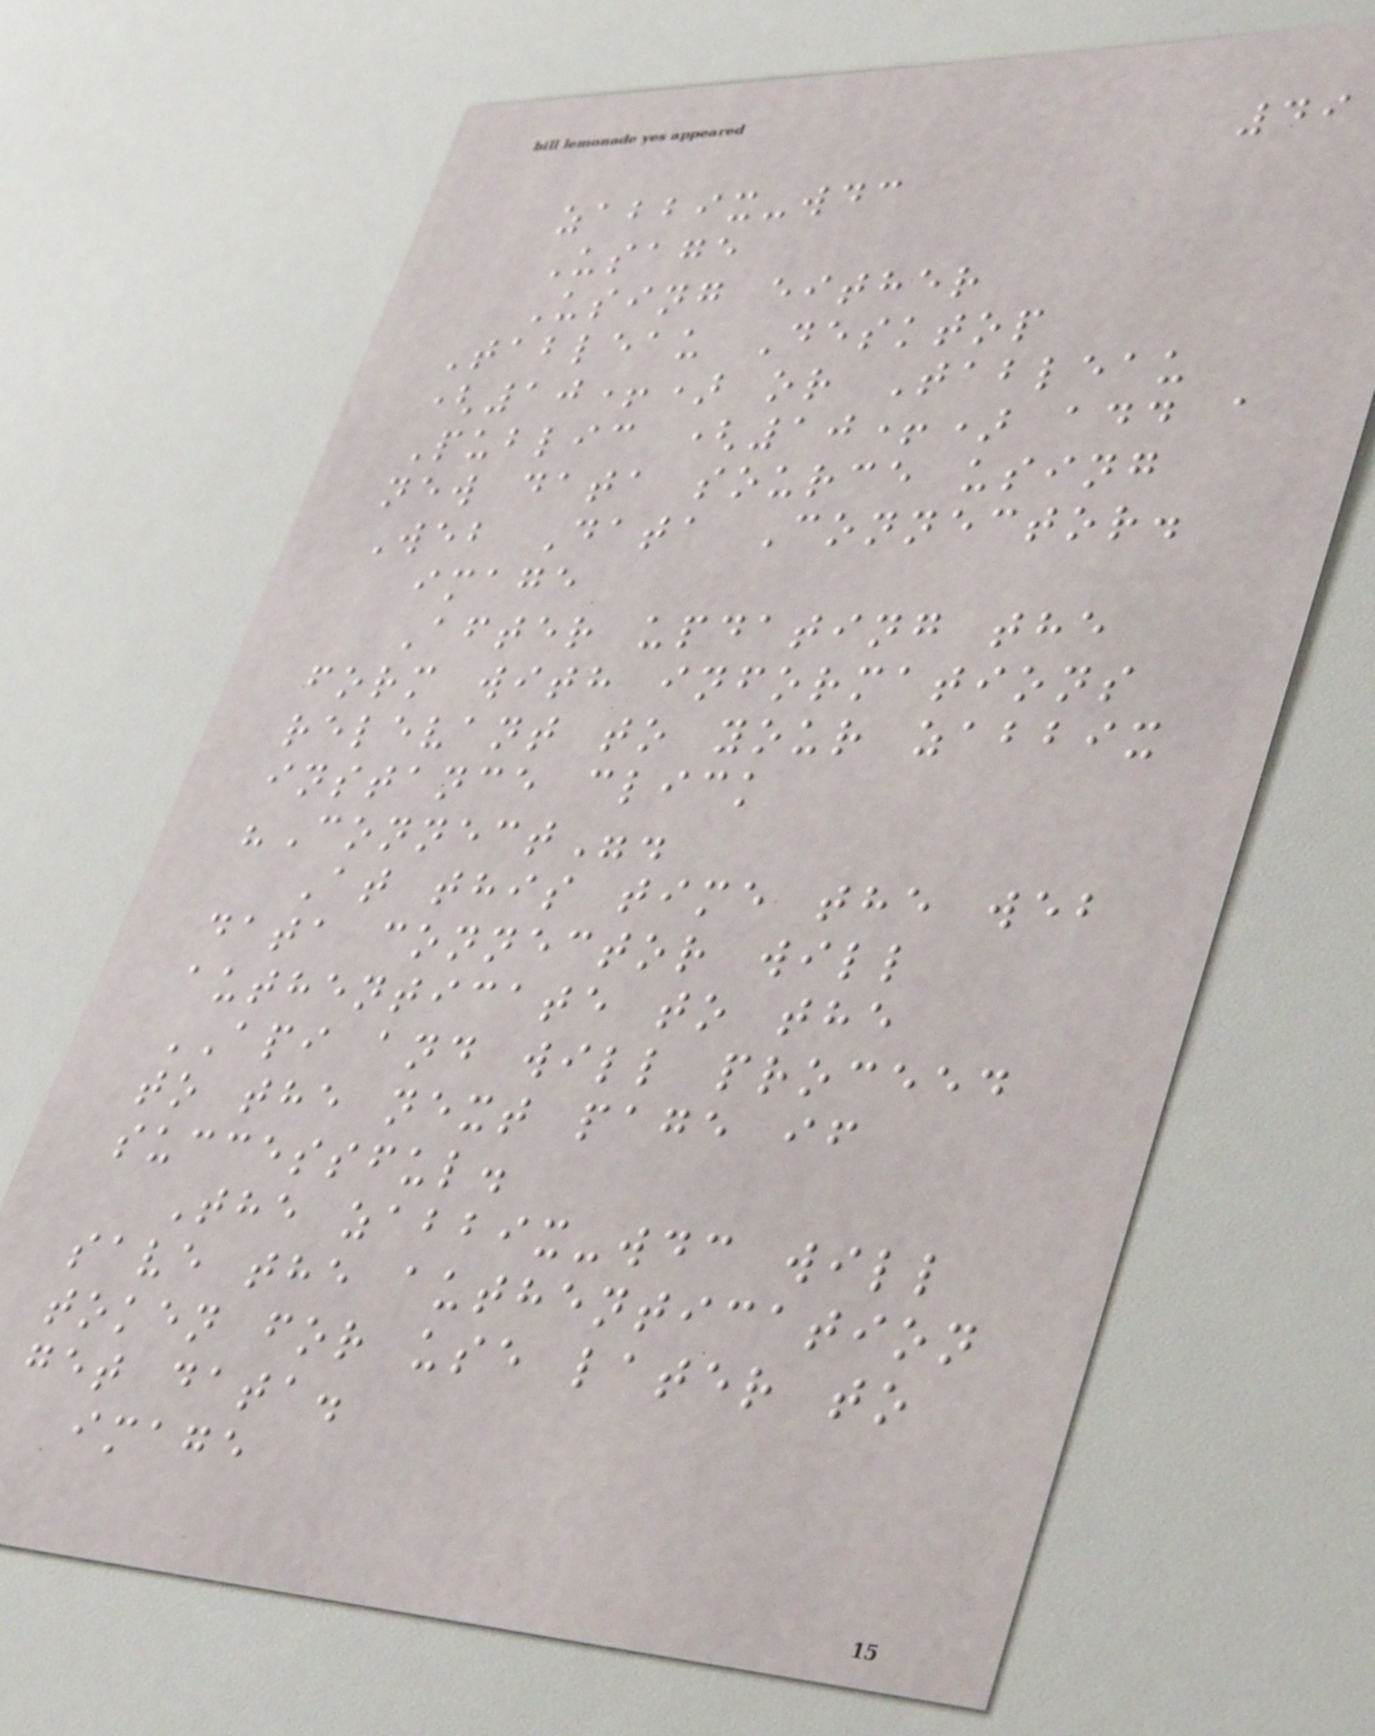49
zabbix-wdc
Usage
Using either
Tableau Desktop
(10+) or Tableau
Public (10+) add a
new data source using
Web Data Connector.
image
After updating the
form with informations
relevant to your zabbix
instance click
"Connect".
At this time the web
data connector will
authenticate to the
API and will proceed
to the next page if
successful.
The zabbix-wdc will
save the authentication
token for use later to
get data.
image
